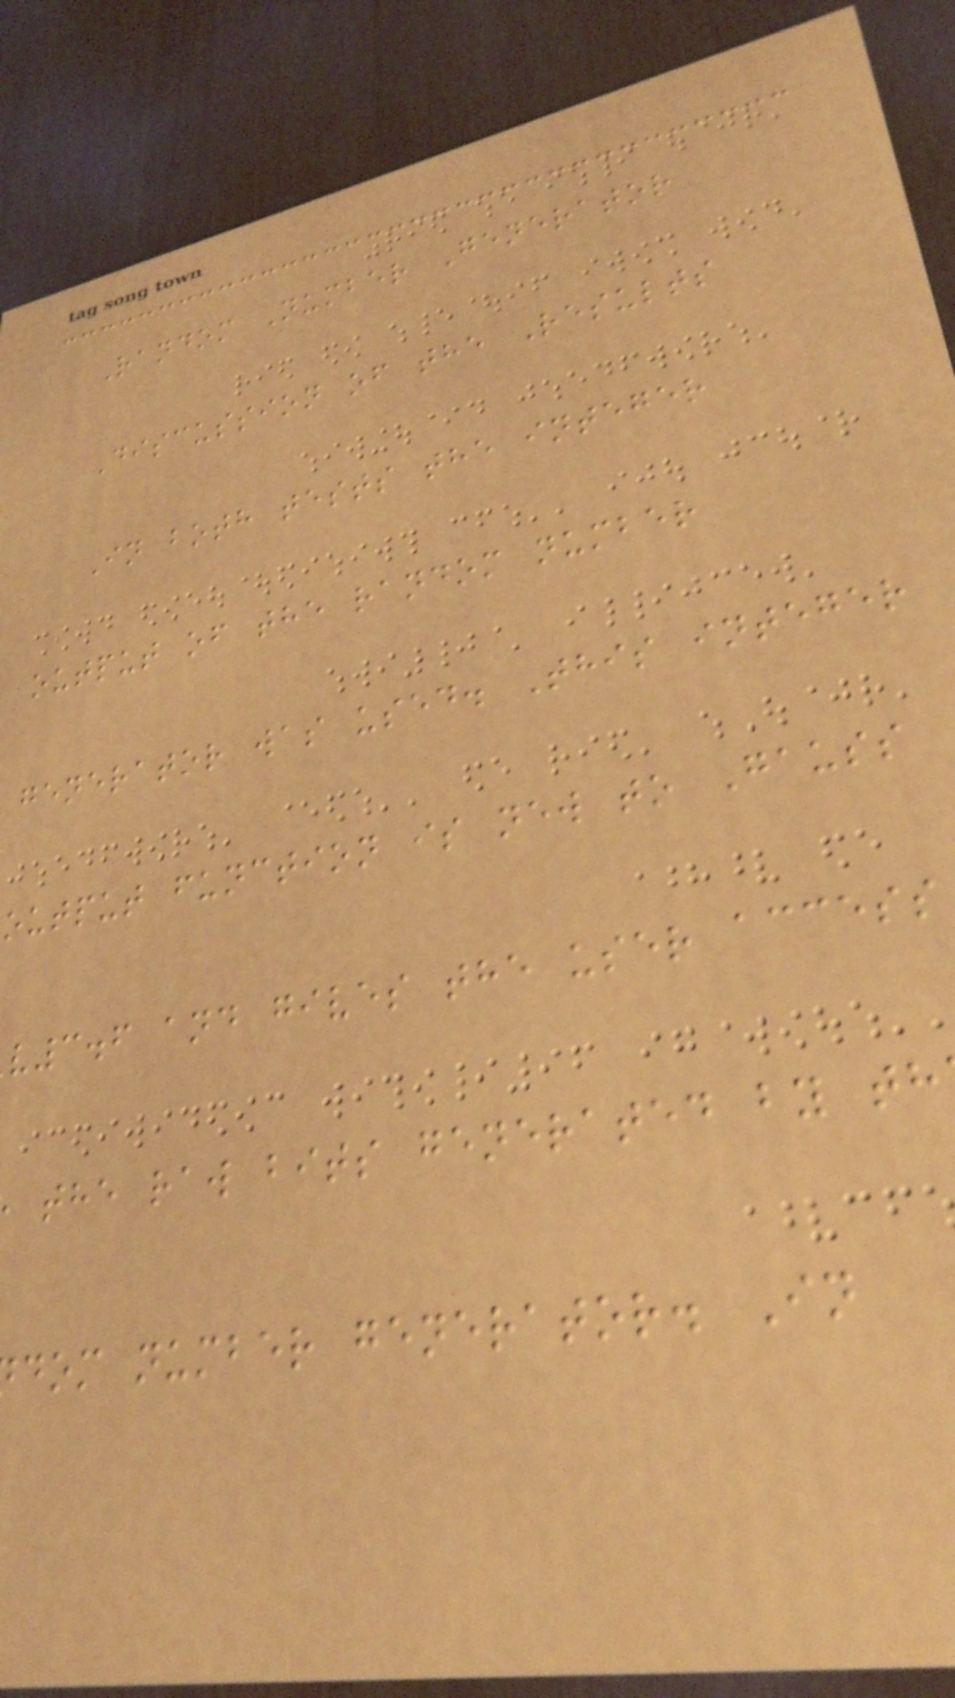Random Number Generator
Discussion of the Results
In both tests the integer
output of the random number
generator was used. This integer
output function is new to Gauss
v3.6 and gives the user access
the raw bits generated by th
dom number generator. In
